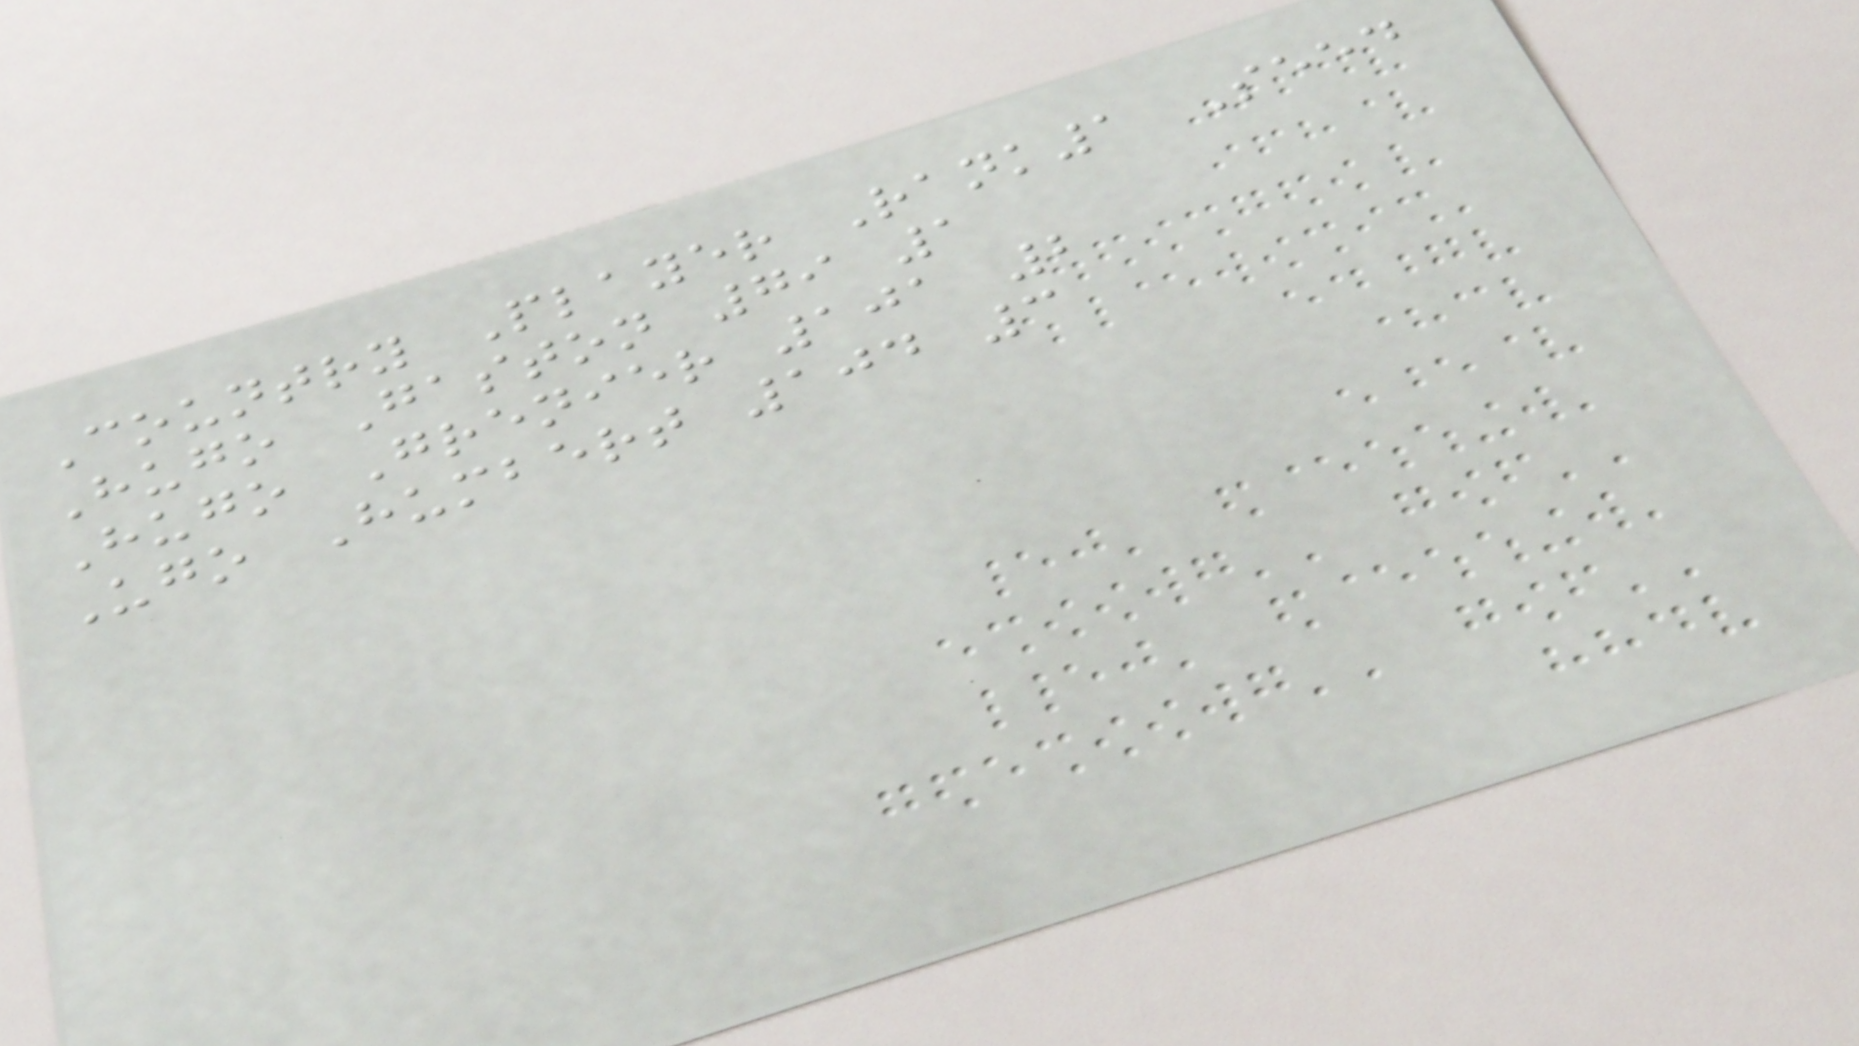Country Player Rank1 Seed
Hugo Gaston 79 1
Hugo Grenier 101 2
Ugo Humbert 104 3
